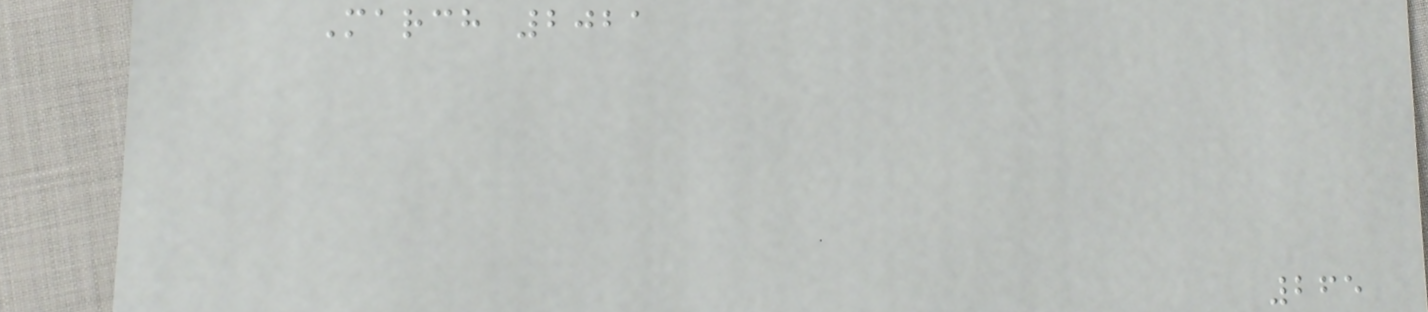March 2021
265
